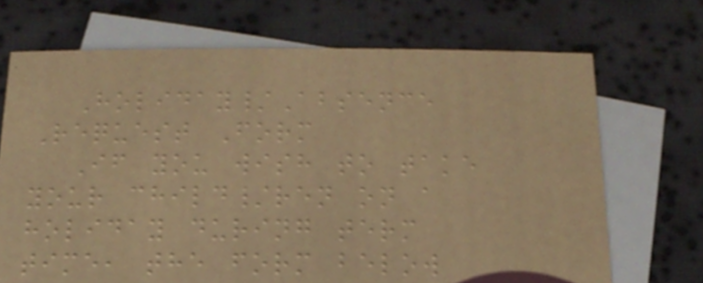Holiday/Absence
Request Form
If you wish to take
your child/ren on a
holiday during term
time, the form below
